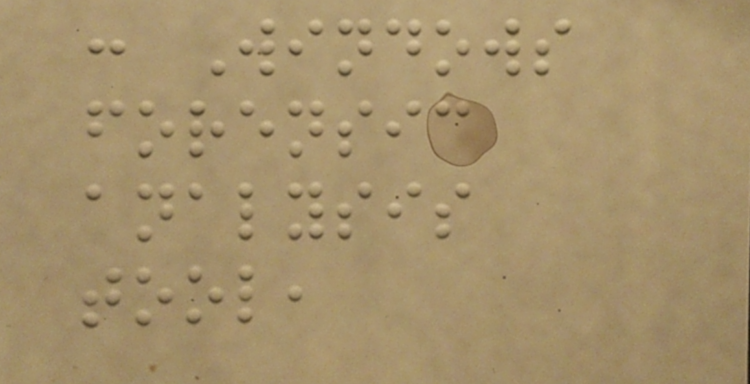: Windows
forensic
analysis
tool,
